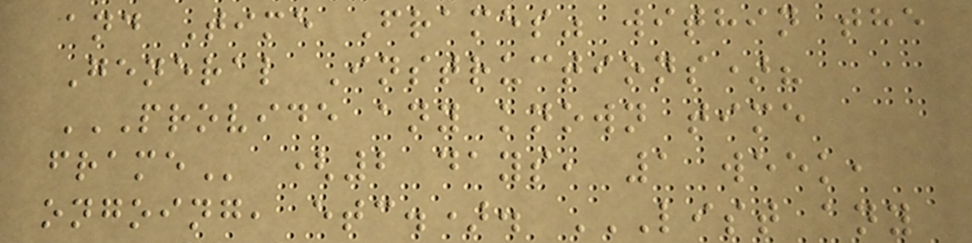and Time Frames" within the
General Instructions)?
PROVIDE ANY KNOWN TIME
FRAME (2 days, 1 week,
ongoing, etc.). LIST ANY
